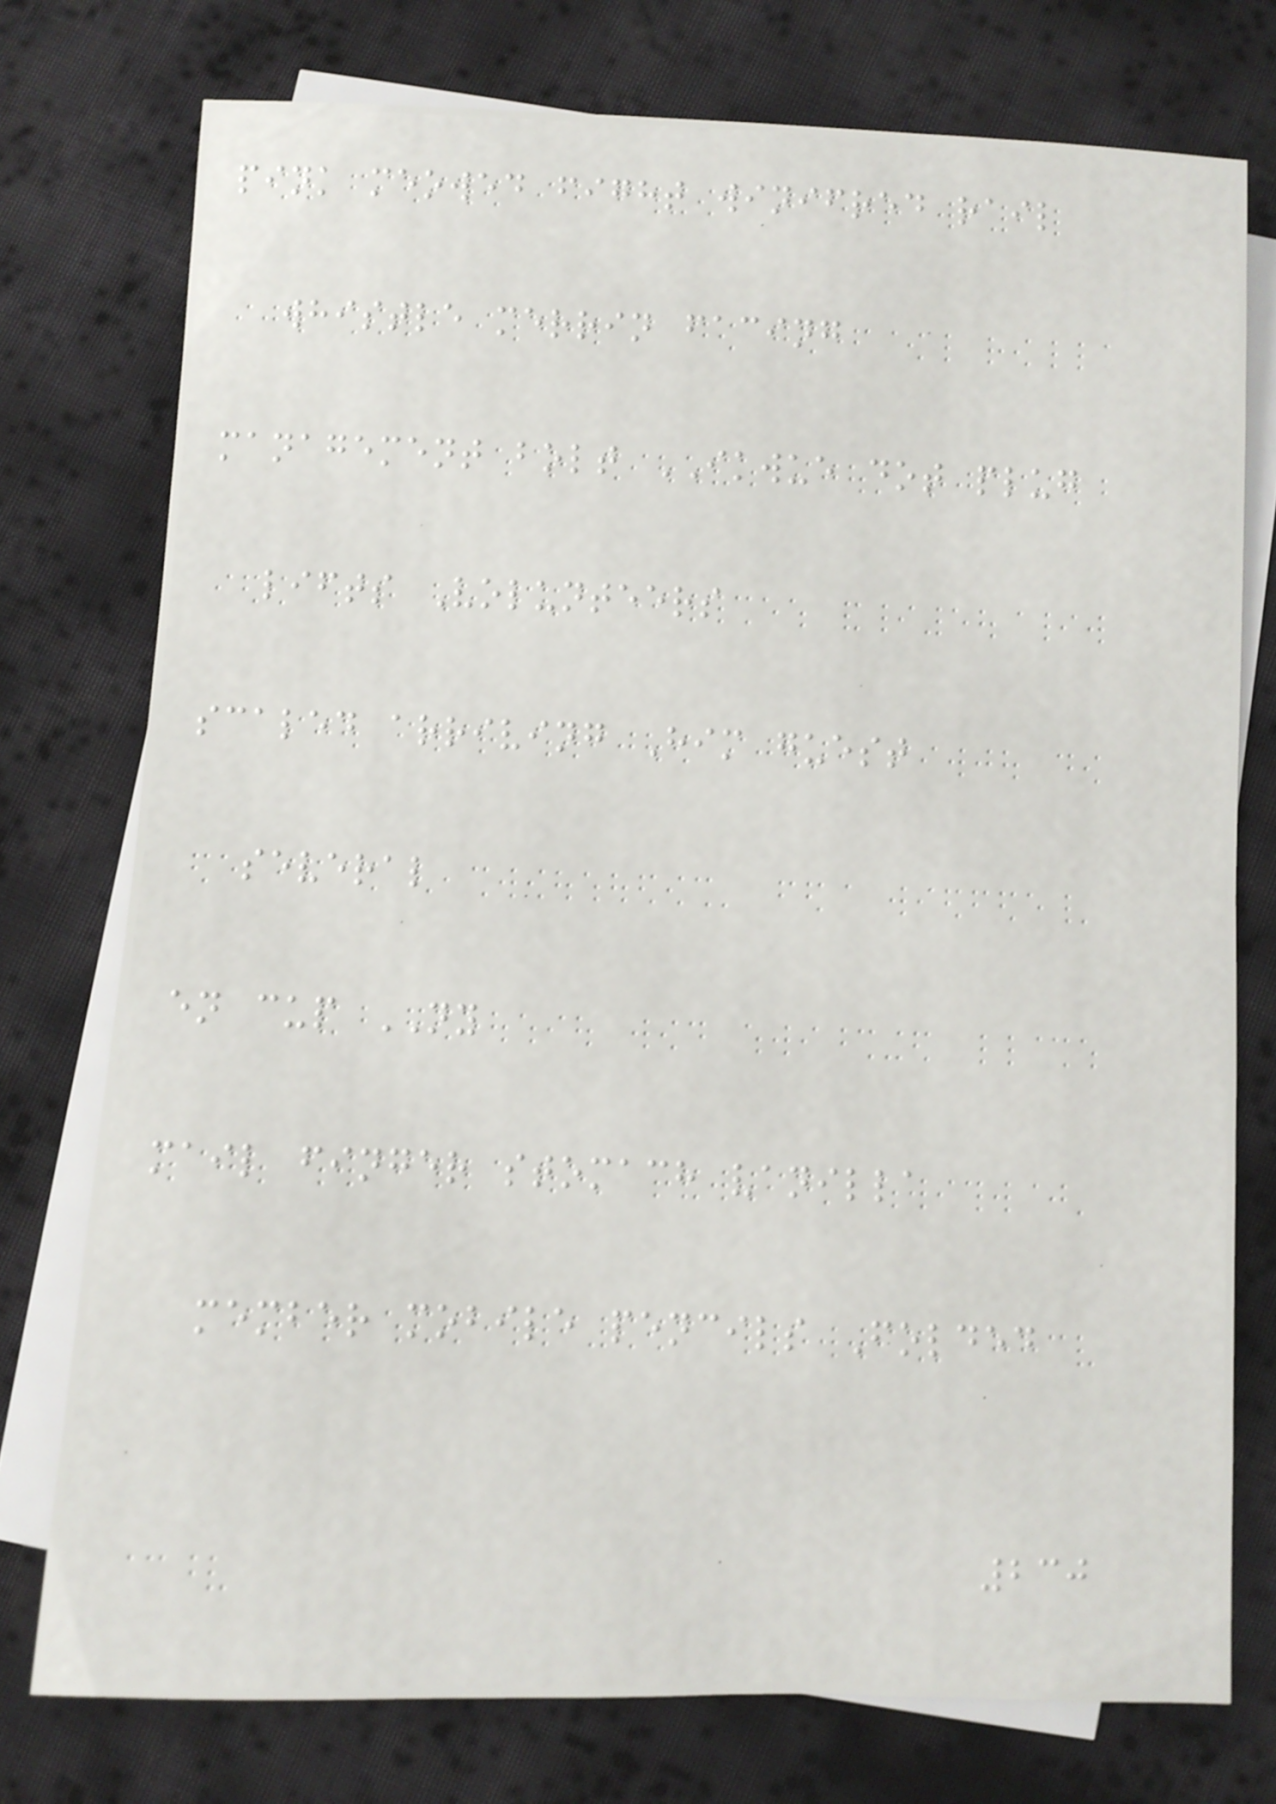pink meowed fight winifred rail
whistle merrin facing
management bolt IKWUE dot plug
lifts Volunteers
scaled arriving Him guest
several
en cup NY
mail finger stomach vanilla
member mobile pencils Folded
230
